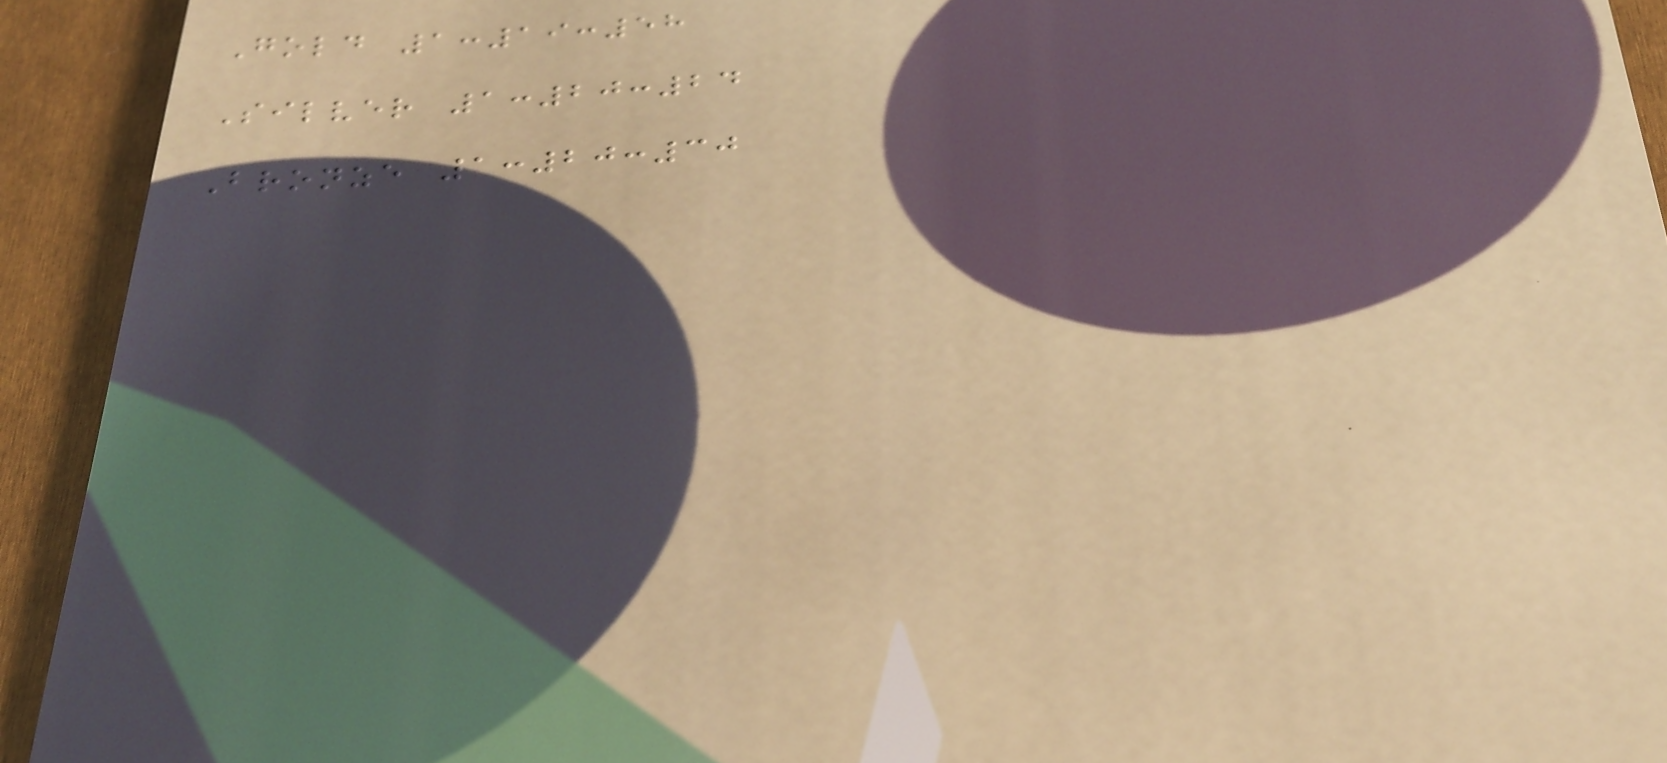Gold 1:19:58
Silver 1:20:24
Bronze 1:20:30
